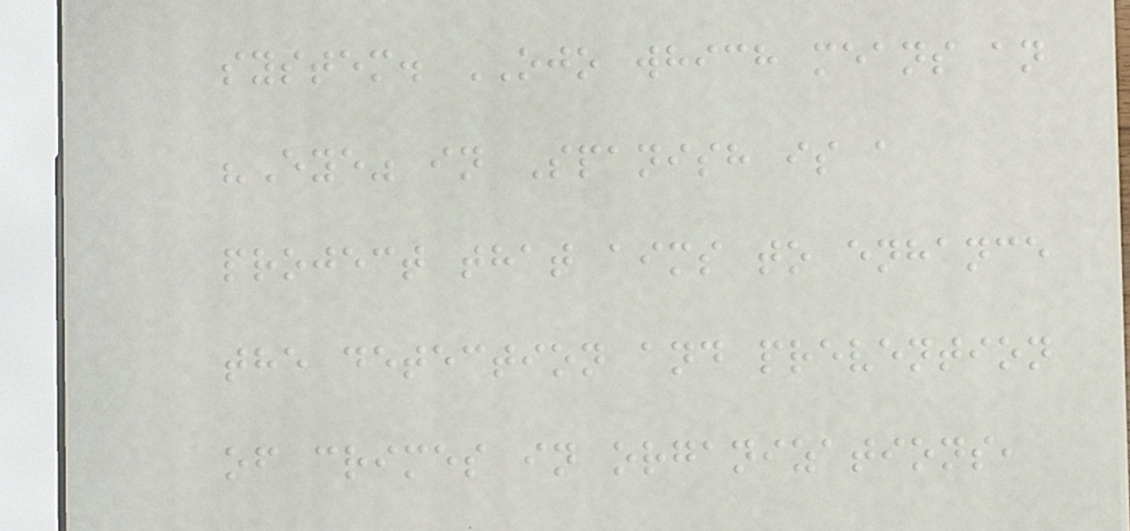system. OJO which means an
"Eye" in Spanish is a
project that aims to enhance
the detection and prevention
of crimes in organizations,
